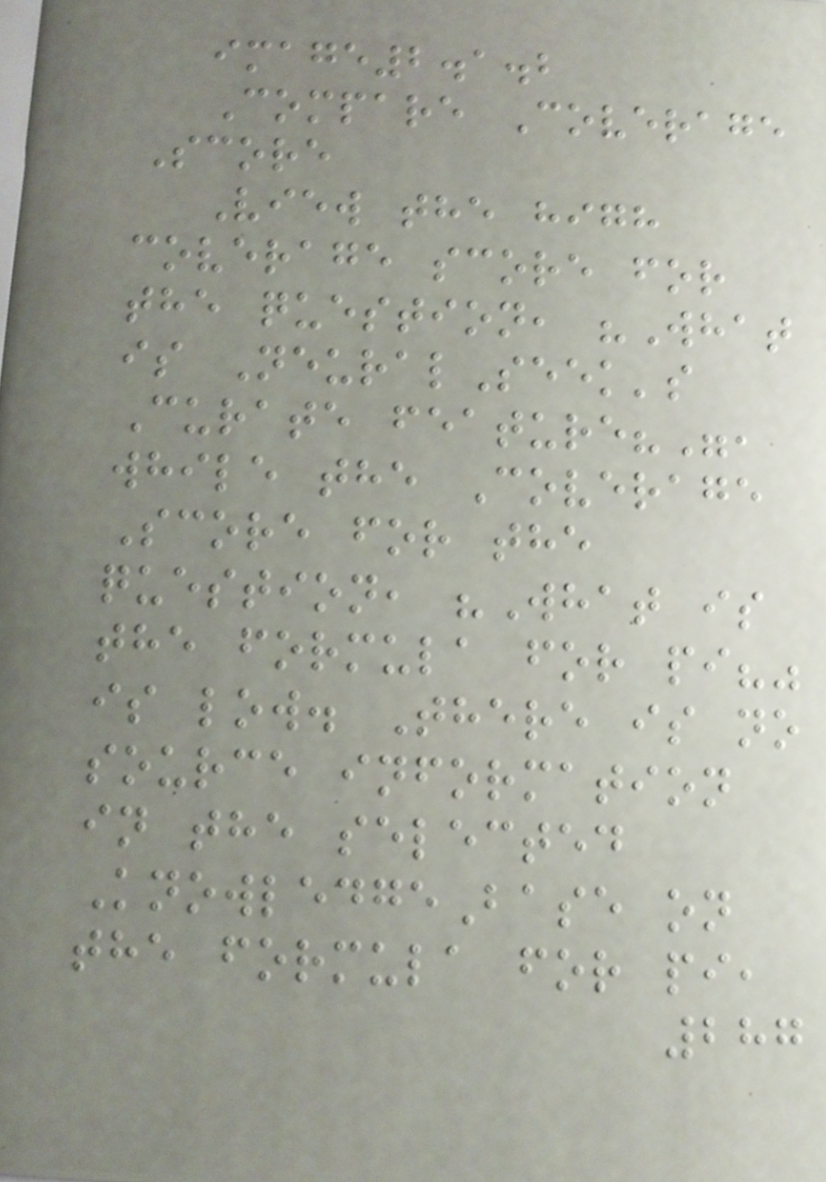image2.1.2
Compare Coverage
Score
View the high
coverage score for
the question, "What
is NeuralSeek's
Curate feature?",
while the Coverage
Score for the
question, "What is
the formula for pi?"
is low. There is no
source information
in the selected
KnowledgeBase on
the formula for pi,
287
